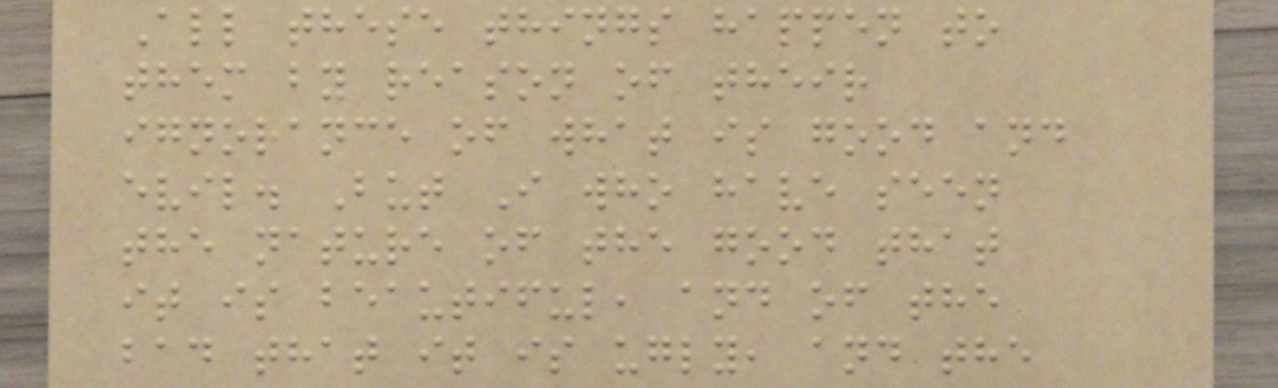All these things happen to
them by reason of their
ignorance of what is good and
evil. But I who have seen
the nature of the good that
it is beautiful, and of the
bad that it is ugly, and the
